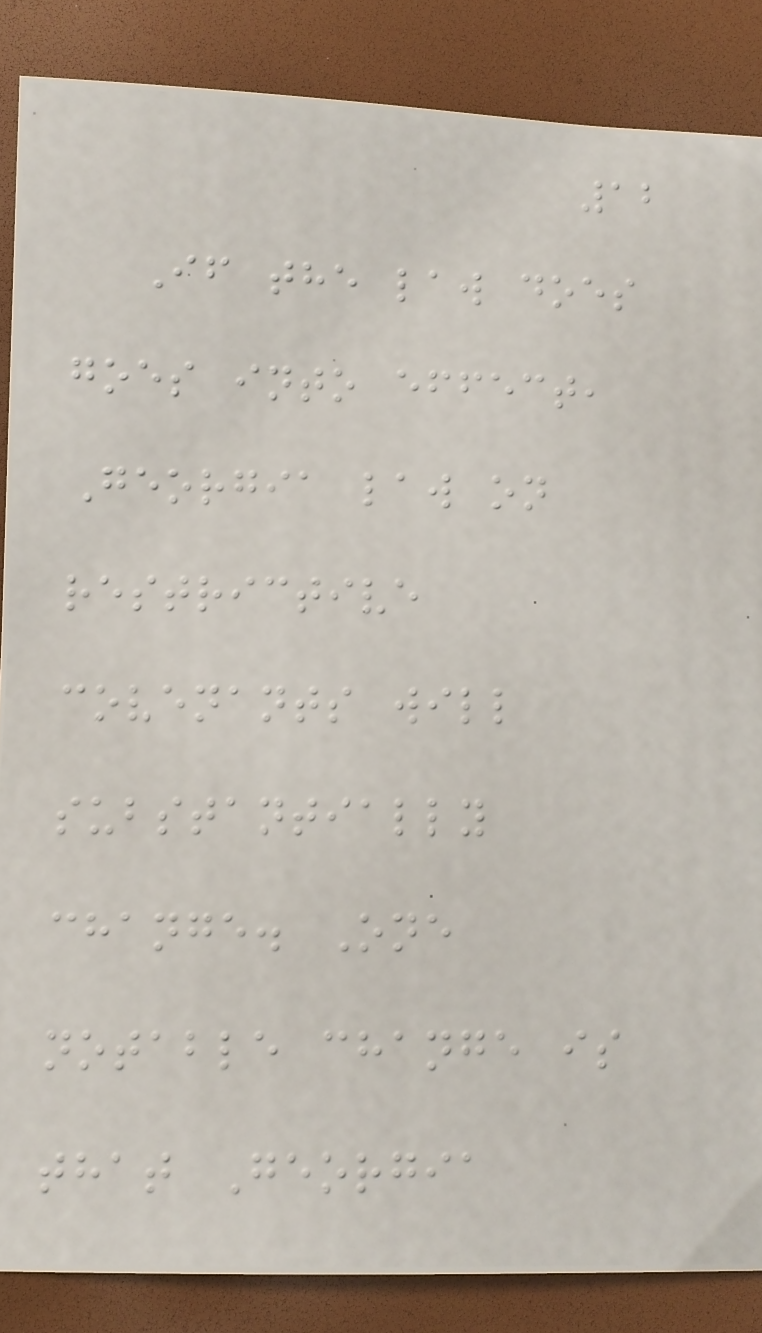12
If the law does
goes into effect,
Georgia law on
restrictive
covenants will
substantially
change. One
notable change is
that Georgia
